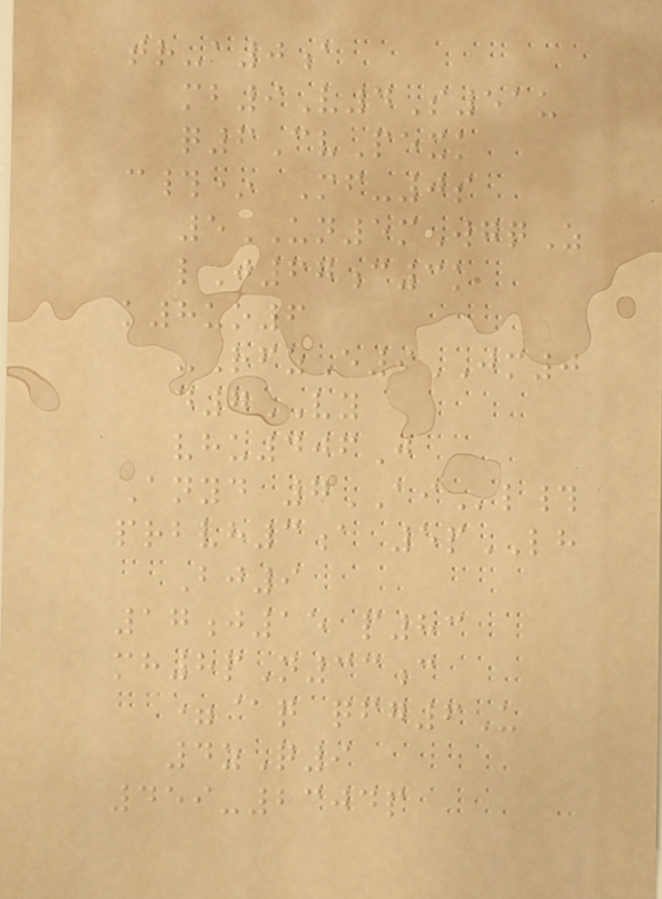tr-a0a
mb9V4S51u
q6CvPexk
c#* Mf-0s
5UN5mWgqZ
lJ67c3k
k8uo6
-RfzE9JM0
d7VY
vhu406J
Anyd 7AIl#
prbvh3a 5pLH
Bj9
17j15 p83
mh8pN33c
=@q qfg6U
4zQ9
459-2304p
